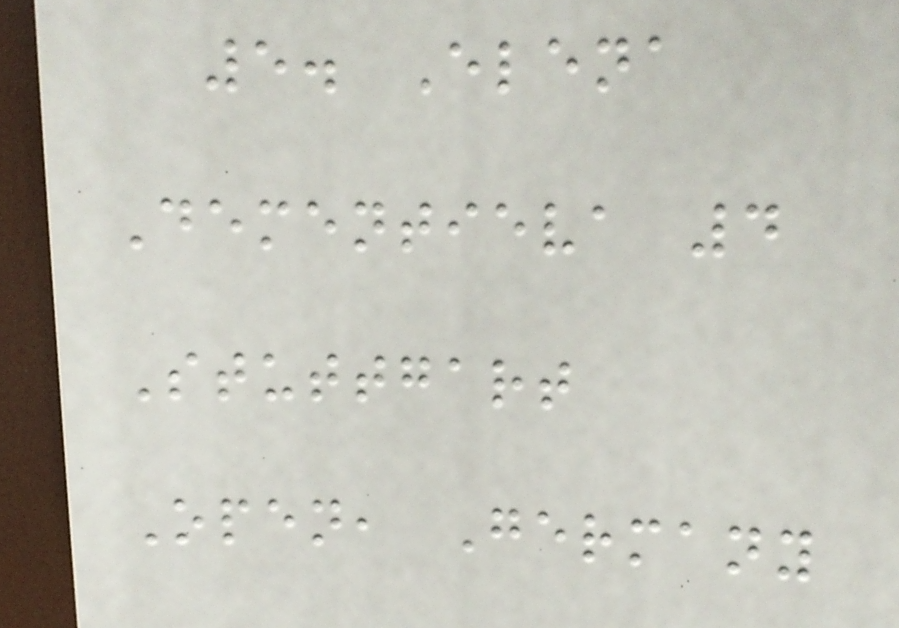5. Elena
Dementieva 4
Stuttgart
Open, Germany
